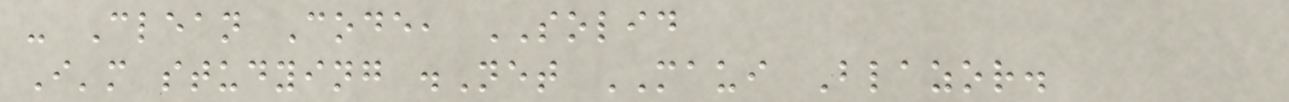- Clean Code, SOLID
I'm studying .Net MAUI Blazor.
